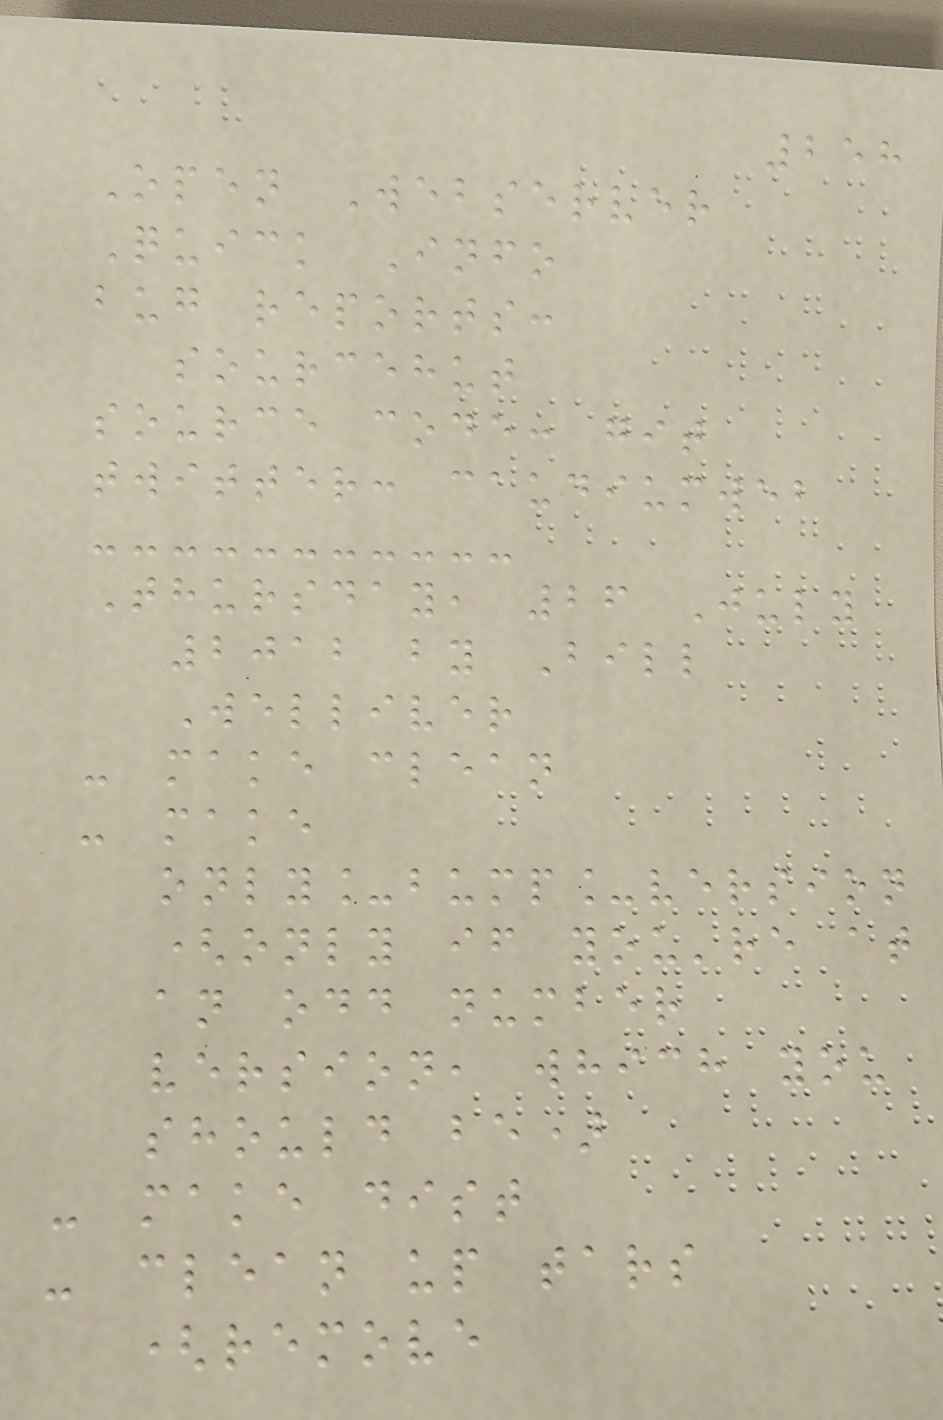258
Open Webserver
Quick Info
bug reports:
sourcehut
source code: git
twitter: caudiumweb
Thursday, 26 July
2012 by Bill
Welliver
- make clean
- make
only_bump_version
(only if you're at
an odd number
version, which you
should be)
- make dist
- clean up tars
(remove
